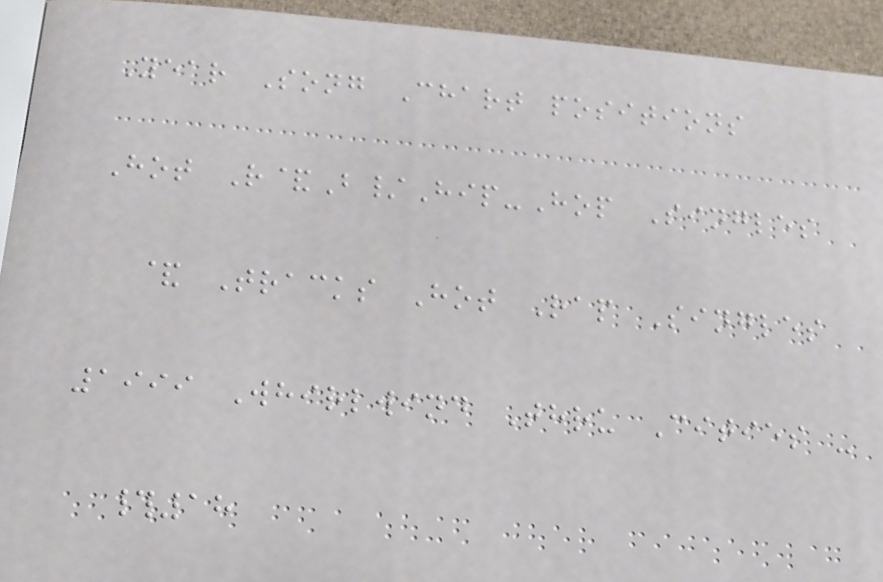Year Song Chart positions
Hot R&B/Hip-Hop Singles
& Tracks Hot Rap Singles
1999 Whirlwind Thru Cities -
#18
